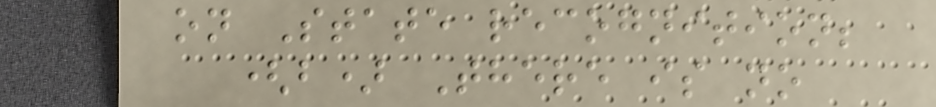on State recognition;
(b) There is no
